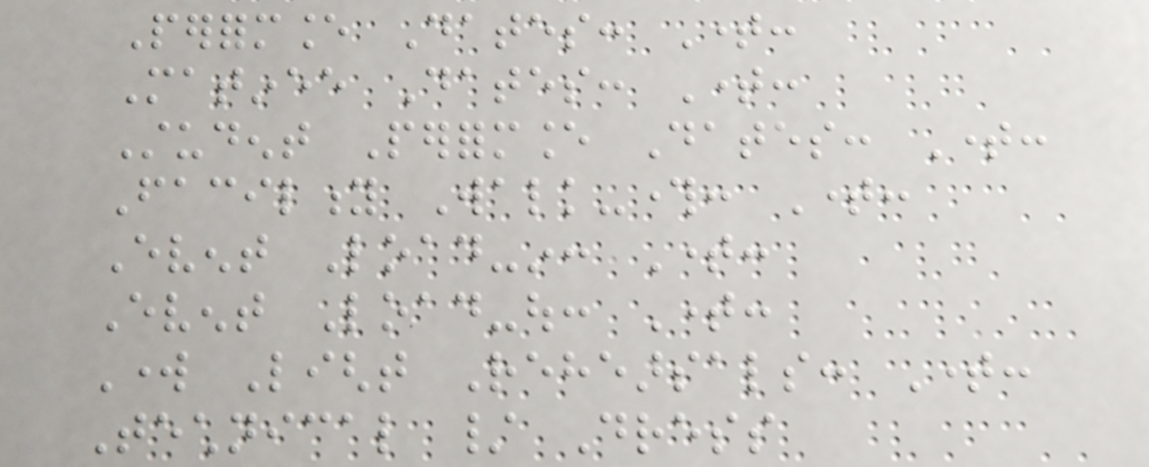Performance Dates: Time:
Matinee Dates: Time:
Student Performance Dates: Time:
Facility Walk-through: Time:
Event Load-in: Time:
Event Load-out: Time:
Work Light Rehearsals: Time:
Technical / Dress
